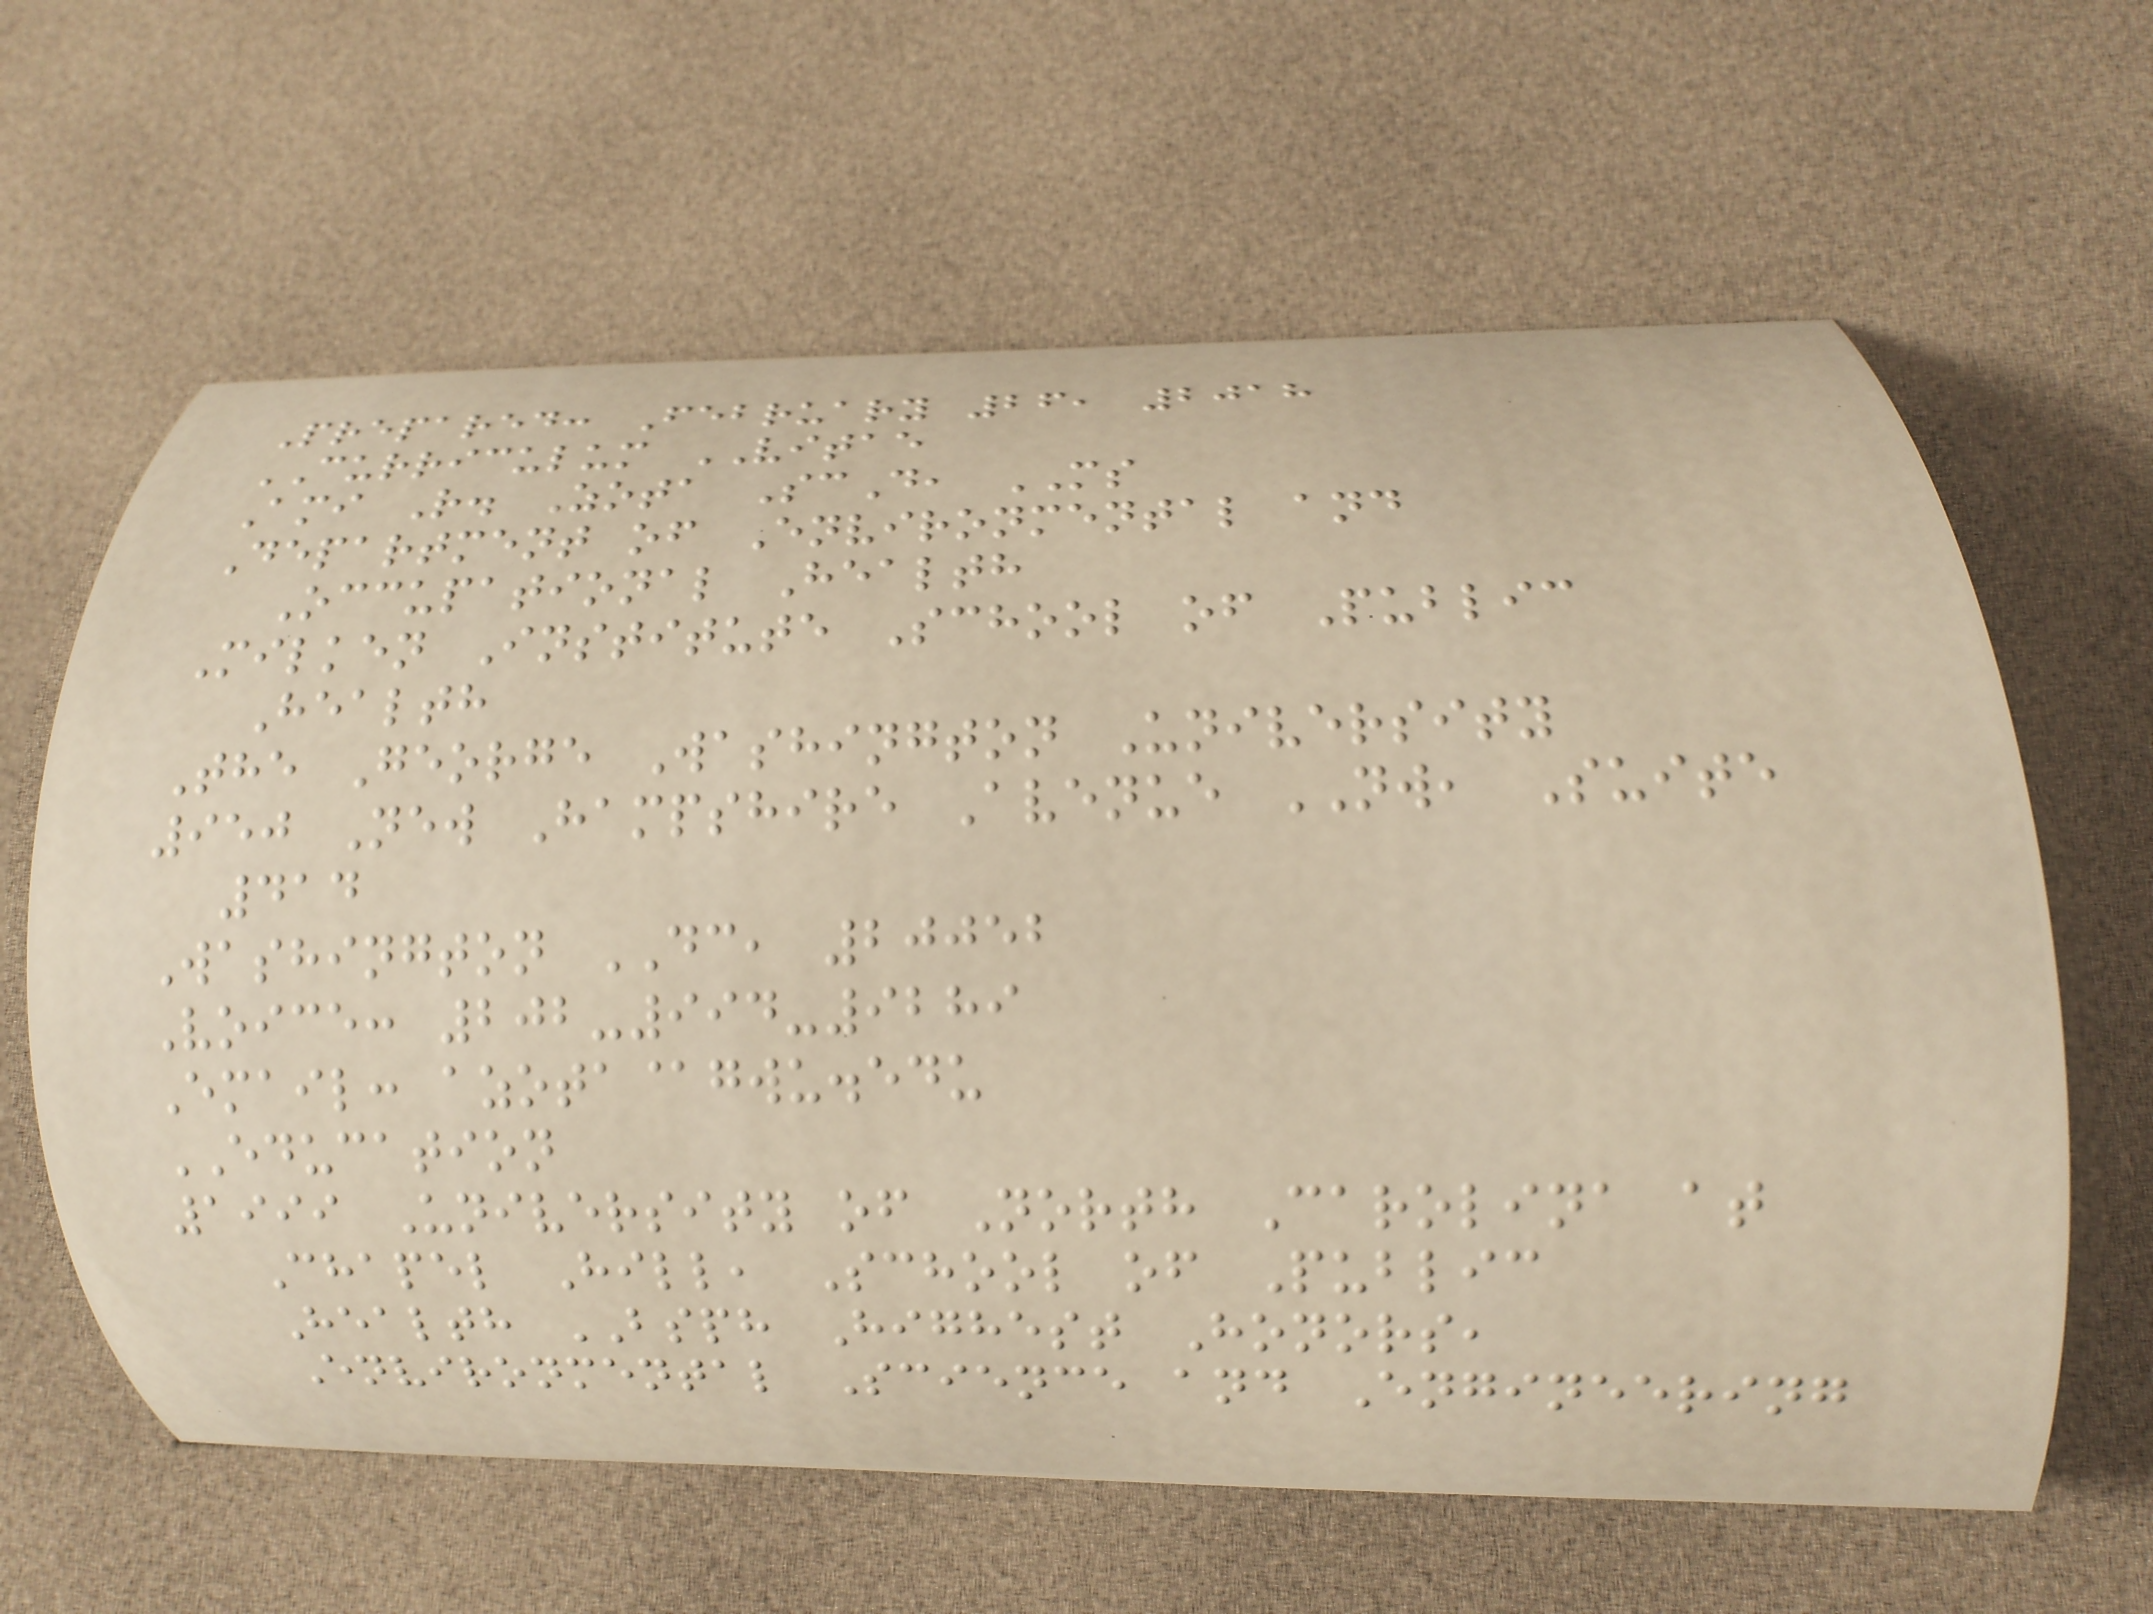Prepared: February 26, 2018
CURRICULUM VITAE
Ami R. Zota ScD, MS
Department of Environmental and
Occupational Health
Milken Institute School of Public
Health
The George Washington University
950 New Hampshire Avenue NW, Suite
414
Washington DC, 20052
Voice: 202-994-9289
Email: azota@gwu.edu
EDUCATION
1999 University of North Carolina at
Chapel Hill, School of Public
Health BSPH Highest Honors,
Environmental Science and Engineering
